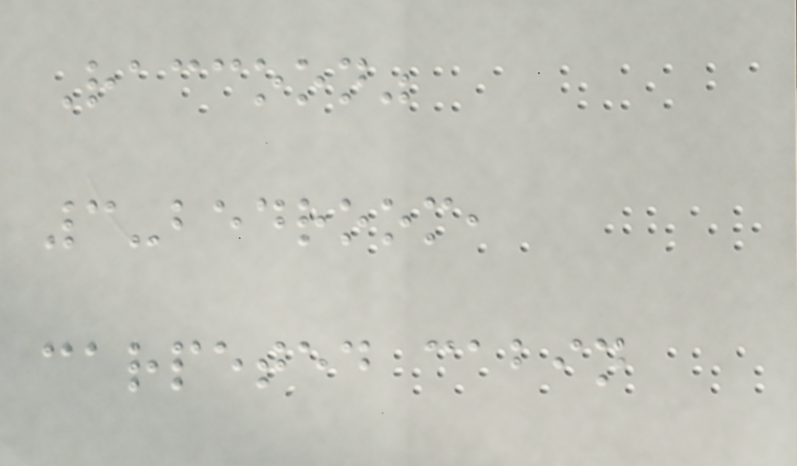Raccoon"
3-bedroom,
carpeted cabin
